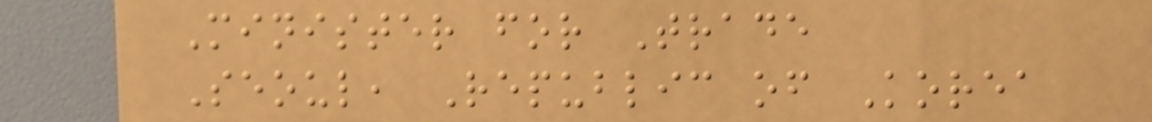Minister for Trade
Seoul, Republic of Korea
